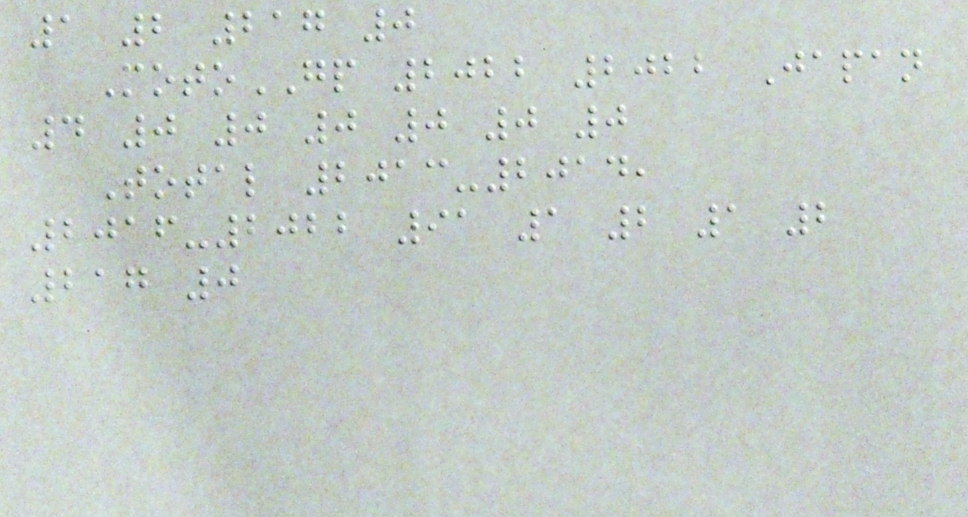1 2 217 0
MotoGP 2022 2022 Japan
4 0 0 0 0 0 0
Total 2013-2014,
2016-2022 91 1 2 1 2
217 0
